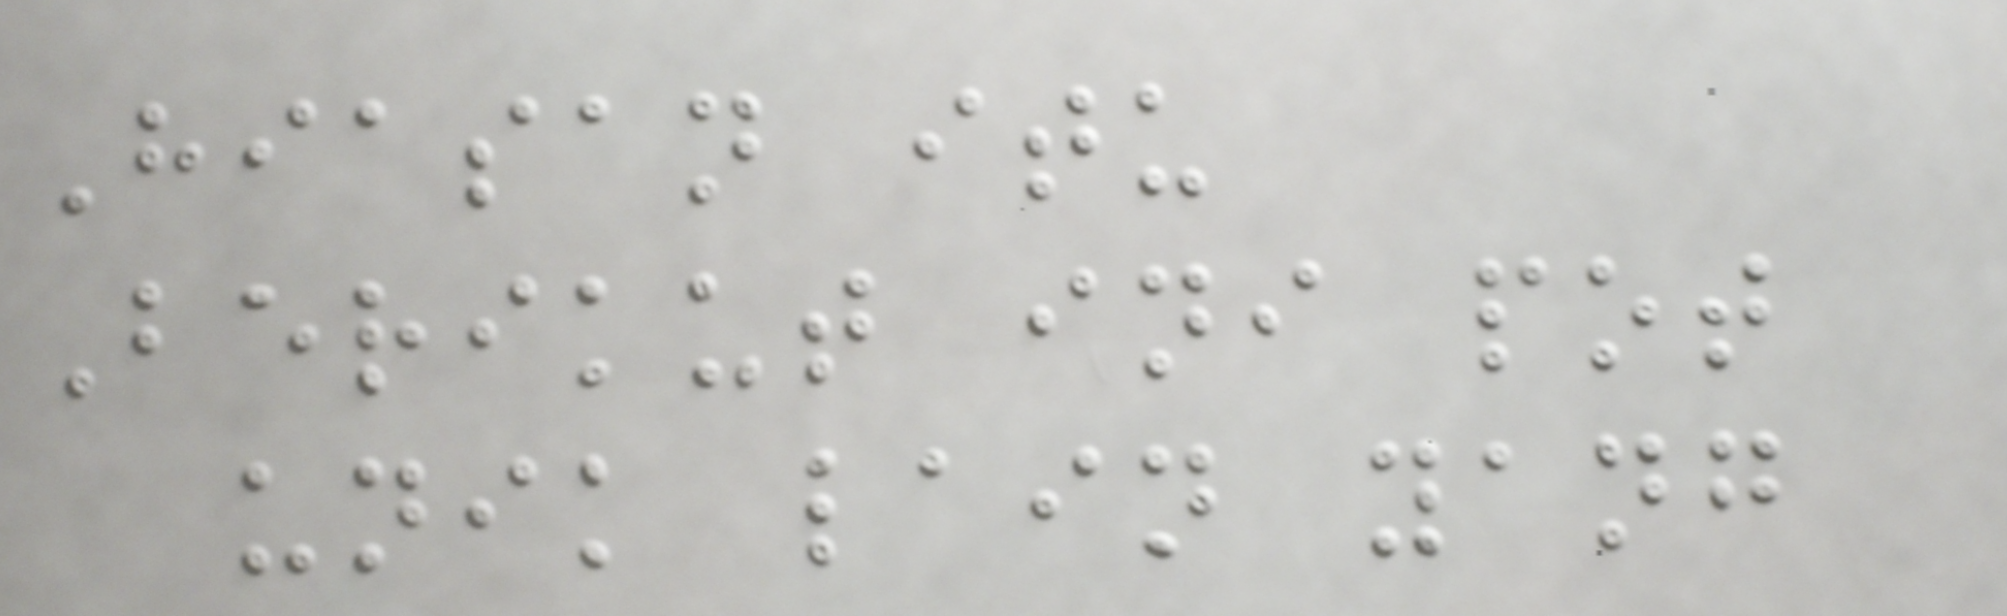Hiasan itu
Berikut ini pot
unik lain yang
